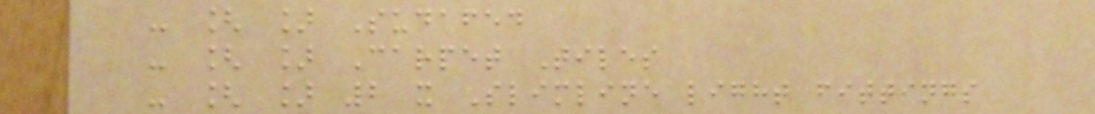- [ ] Sudafed
- [ ] Carpet Tiles
- [ ] 2 x Slimline light fittings
